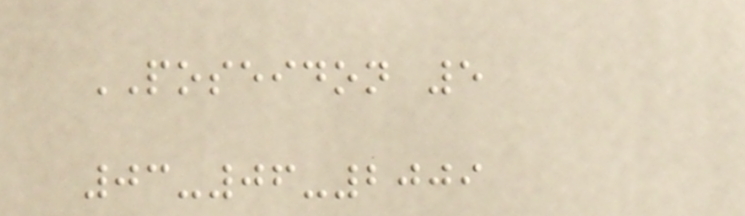POSEIDON 5
03-06-2009
